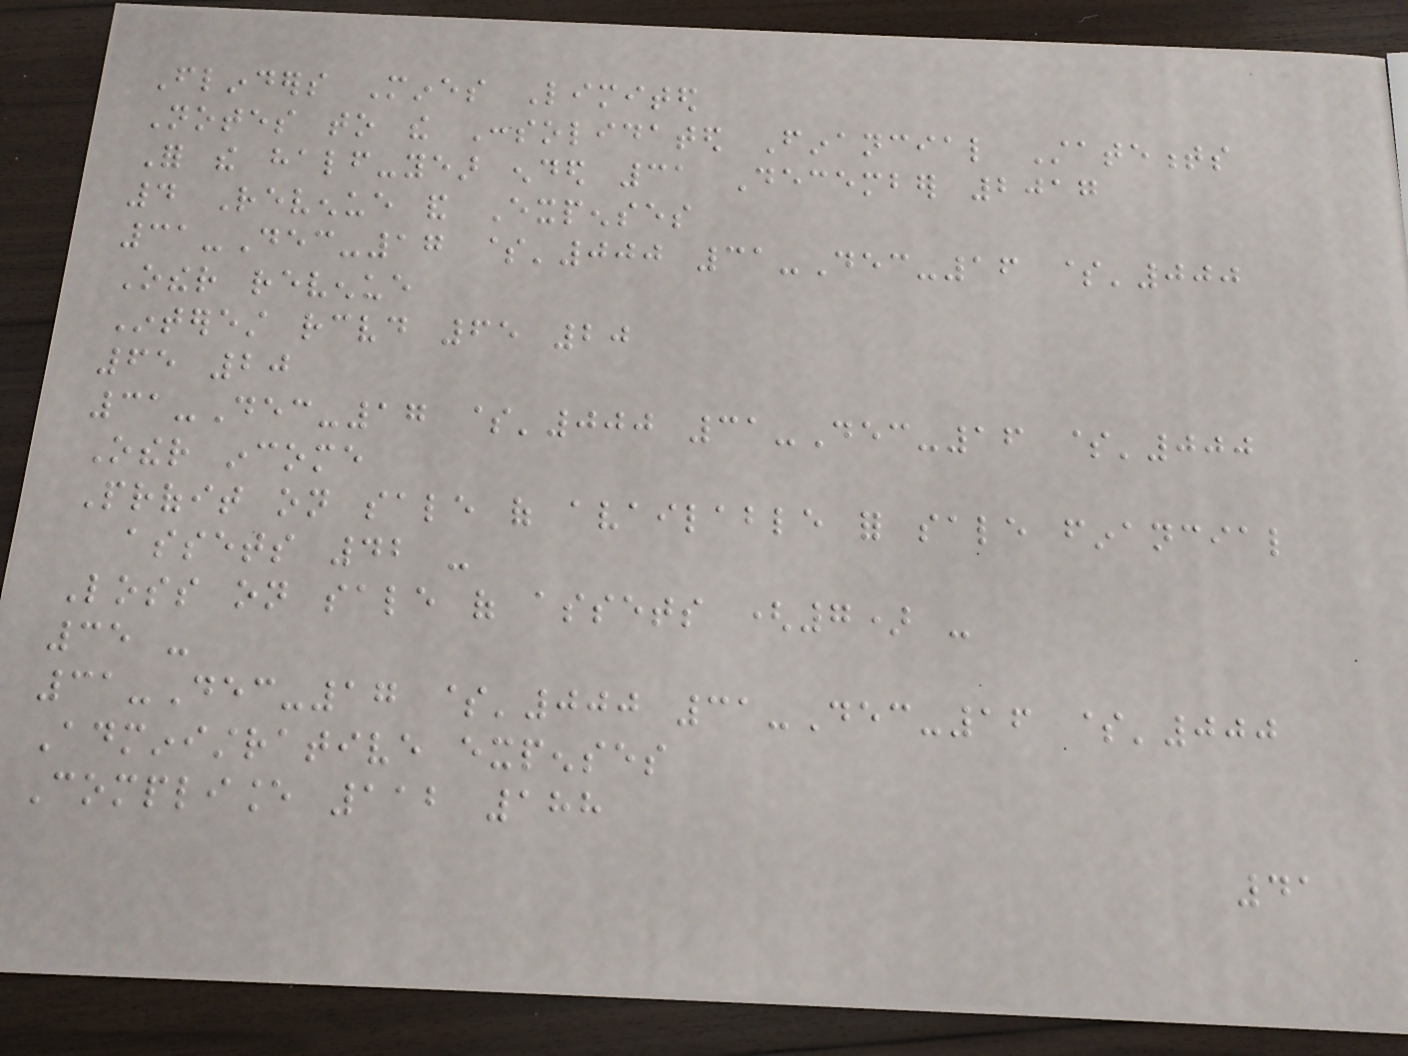Flinders Mines Limited
Notes to the Consolidated Financial Statements
For the half-year ended 31 December 2017
4 Revenue and Expenses
31-Dec-17 $'000 31-Dec-16 $'000
Other revenue
Interest received 65 20
65 20
31-Dec-17 $'000 31-Dec-16 $'000
Other income
Profit on sale of available for sale financial
assets 42 -
Loss on sale of assets (7) -
35 -
31-Dec-17 $'000 31-Dec-16 $'000
Administrative expenses
Compliance 112 188
41
